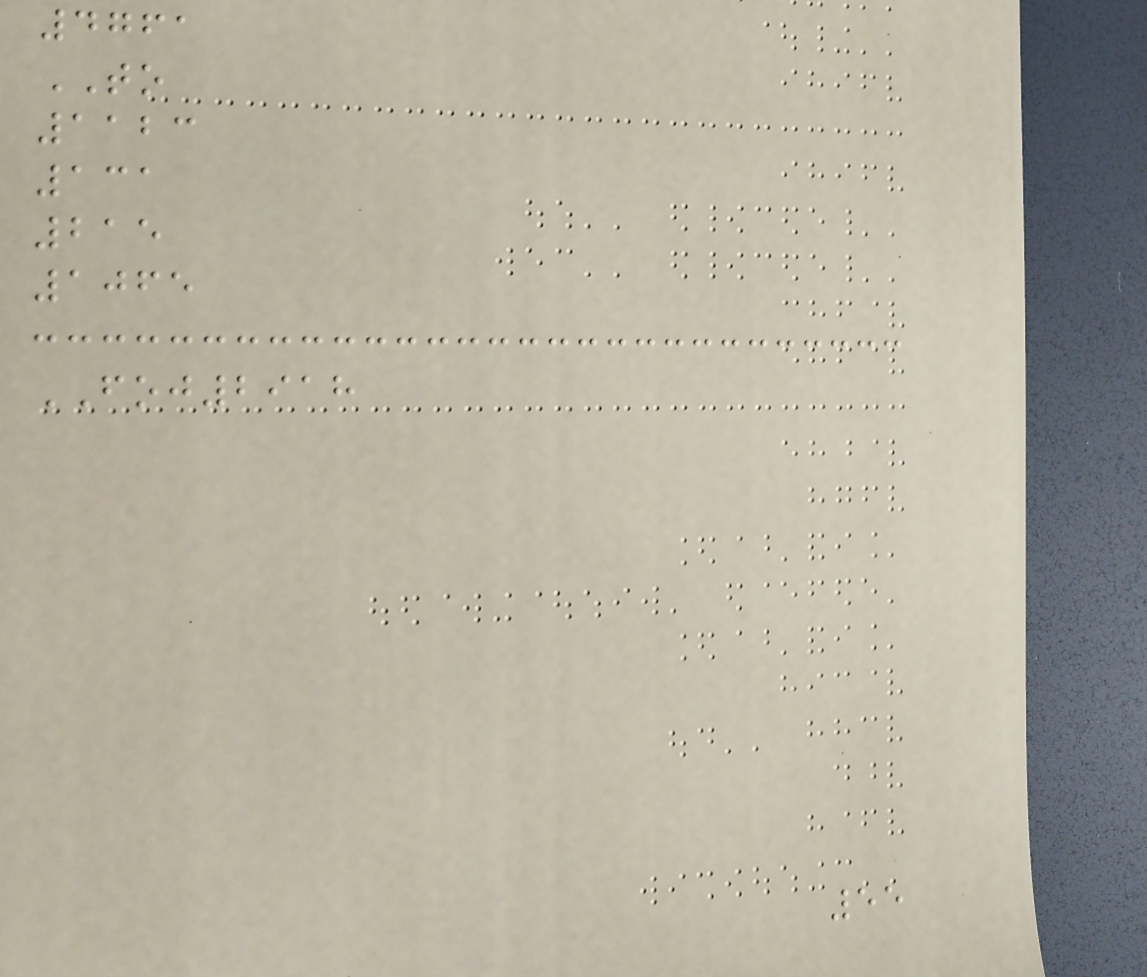4761
TO
1123
131
215
1065
FOJ2918
55
